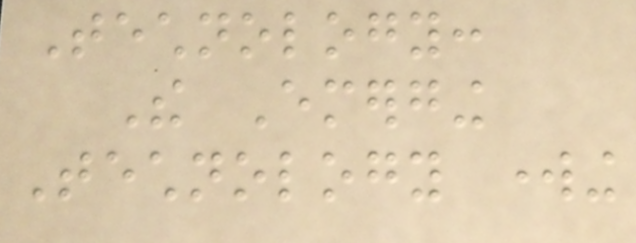Technology:
The Emerging
Technology working
